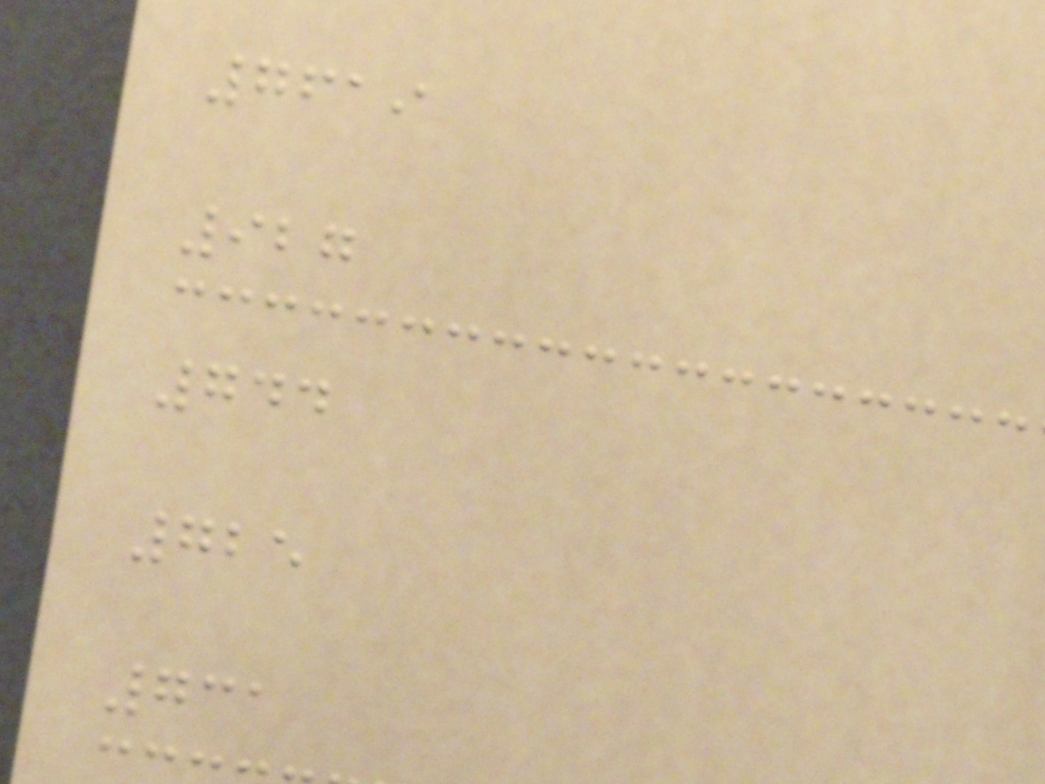7619
927
744
725
731
